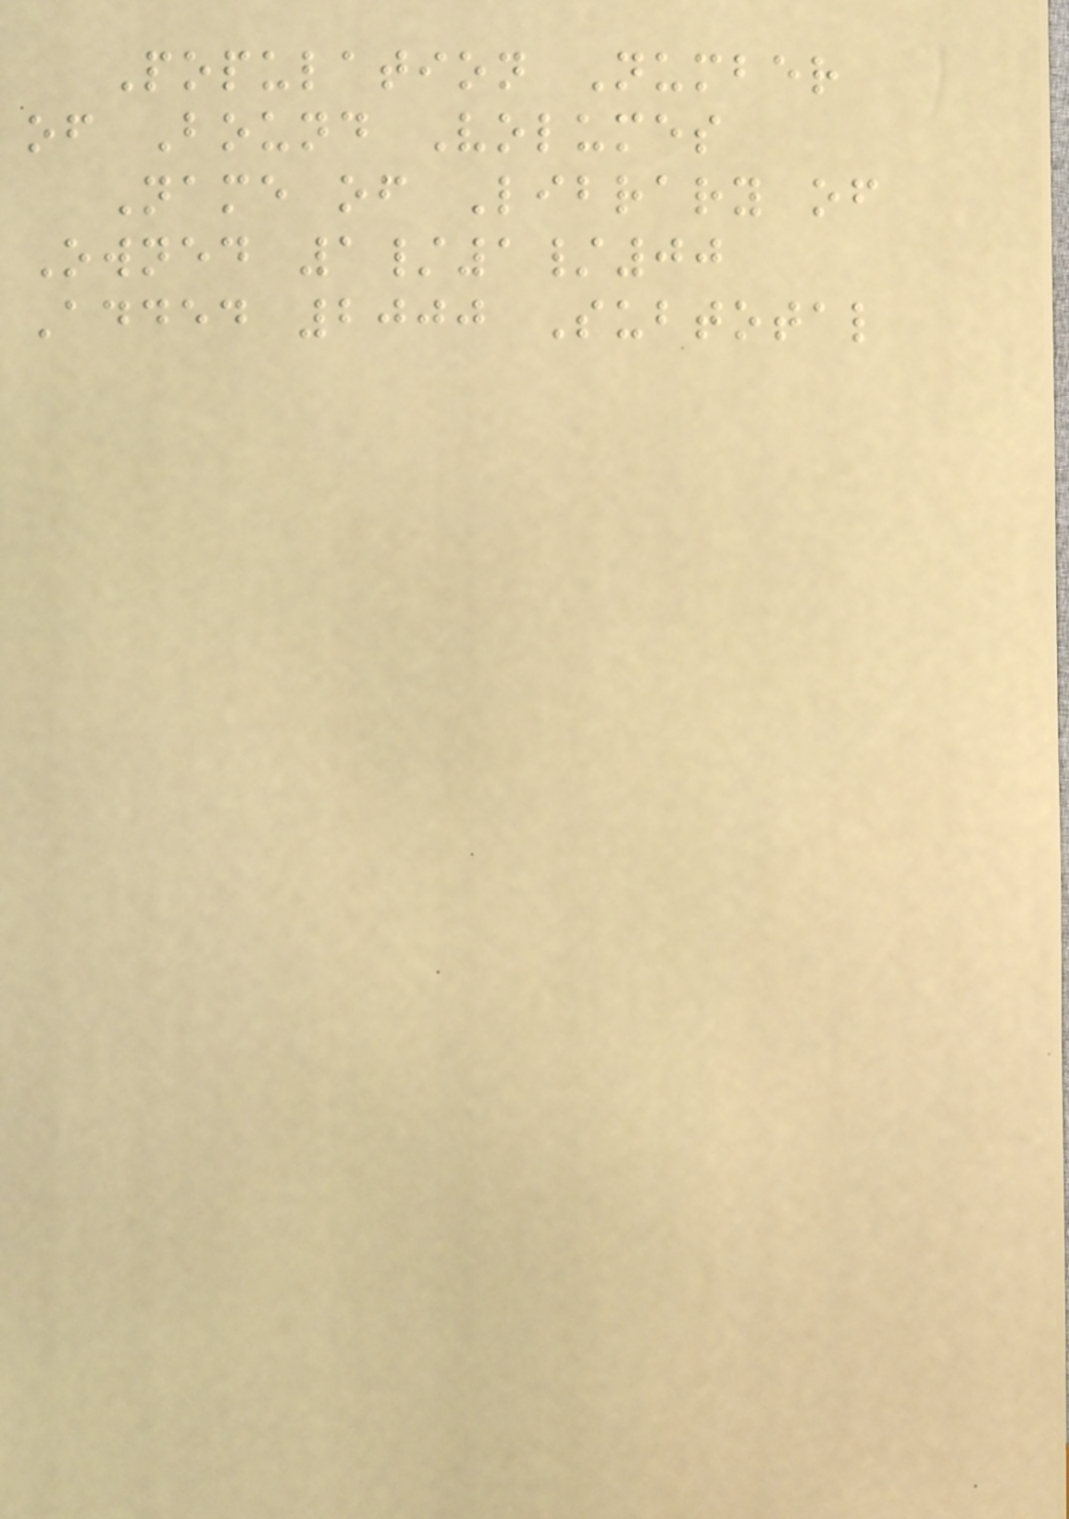Population Number
of Bound Volumes
Name of Library of
Owned 1/1/00
Added 2000 Subtotal
